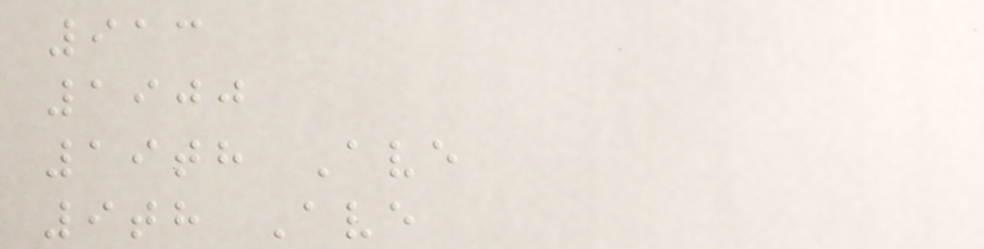913
1900
19th Ave
9th Ave
